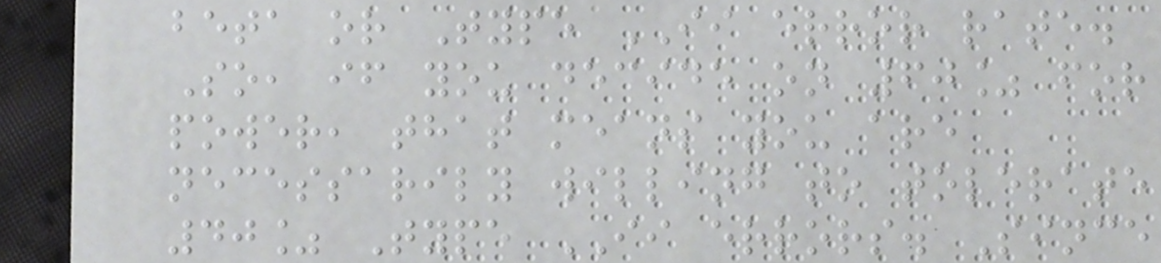beta or Type II error rate.
So, if you decide on 60% for
power, that means you are
necessarily willing to tolerate
40% Type II errors. Since
